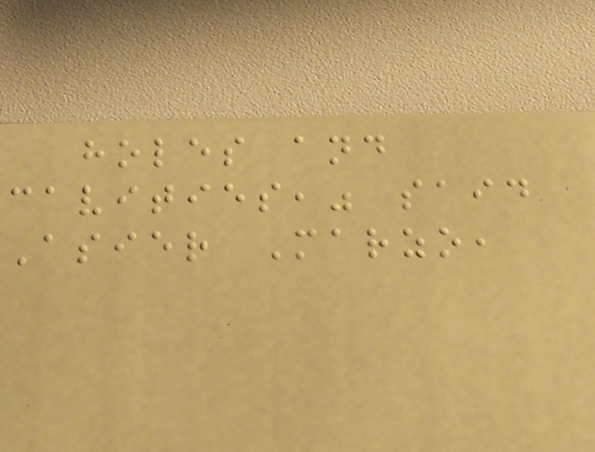holes and
cavities," said
Asier Marzo,
